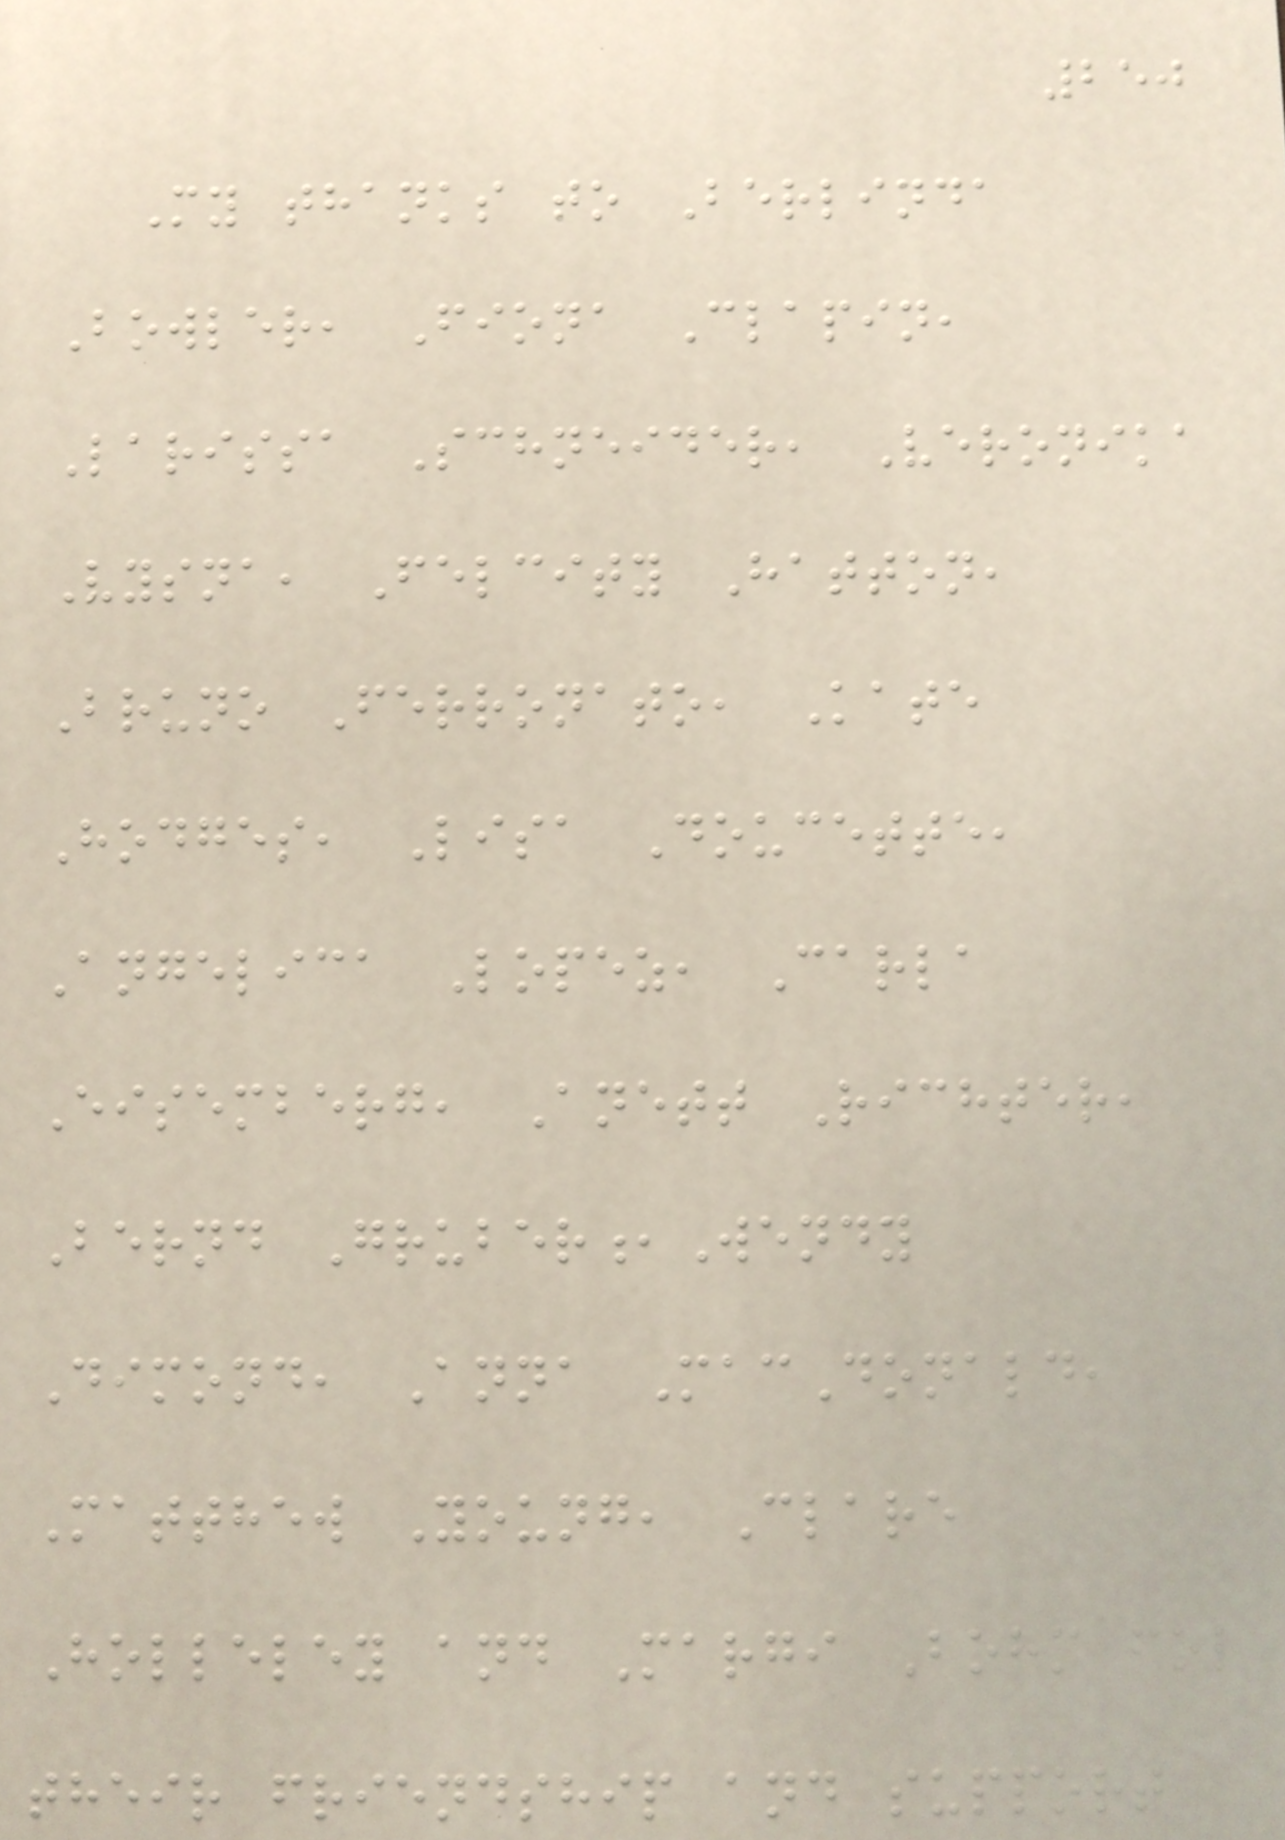250
My thanks to Berlinda
Bowler, Fiona Clapin,
Larissa Schneider, Veronika
Vysna, Felcity Hatton,
Bruno Ferronato, Kate
Hodges, Lisa Doucette,
Angelica Lopez, Carla
Eisemberg, Anett Richter,
Bernd Gruber,Wendy
Dimond, Anna MacDonald,
Matthew Young, Clare
Holleley and Margi Bohm for
their friendship and support
